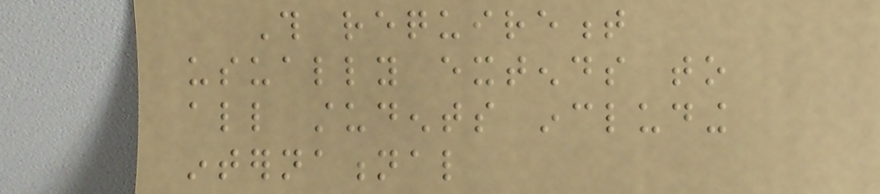This requirement
usually extends to
all students including
international
